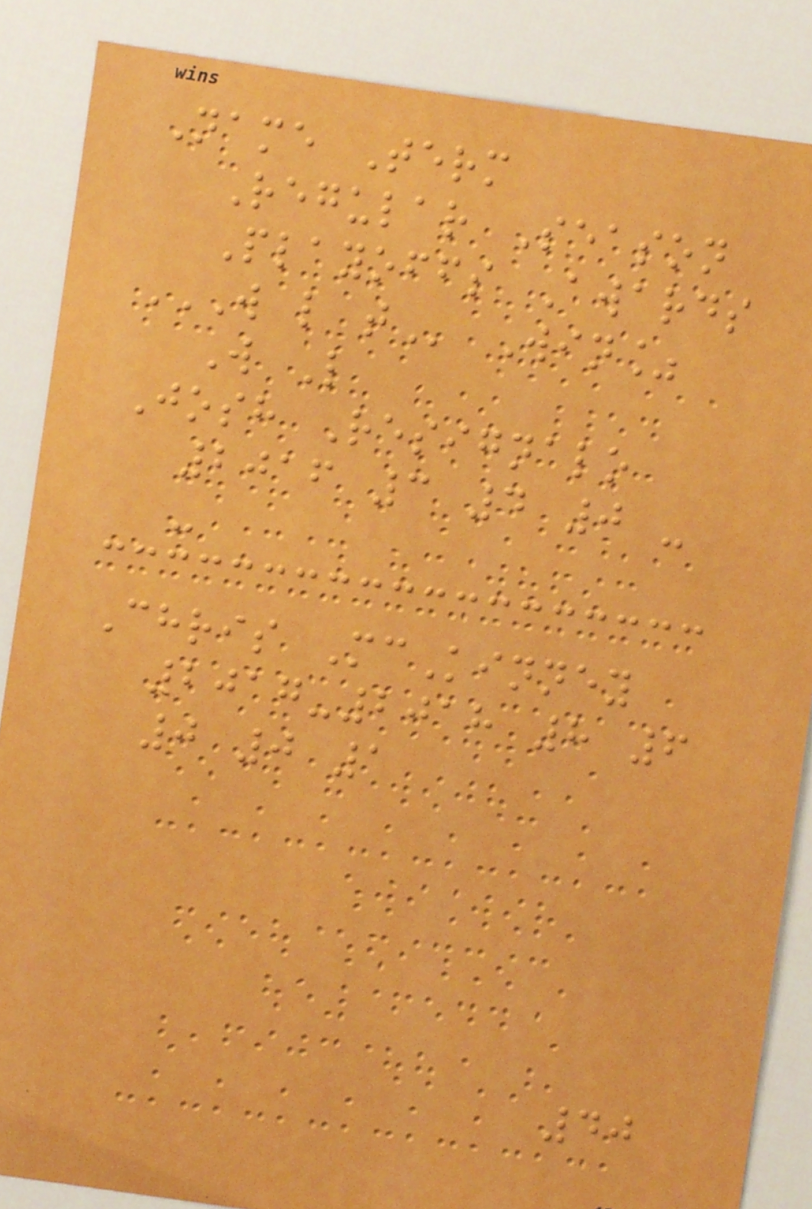Name Term
Regular Season
Playoffs Awards
W L T Win%
W L
Josh Resignalo
2016 3 4 0 -
-
Chris McKinney
2017-2018 8 6
0 0 1
40
